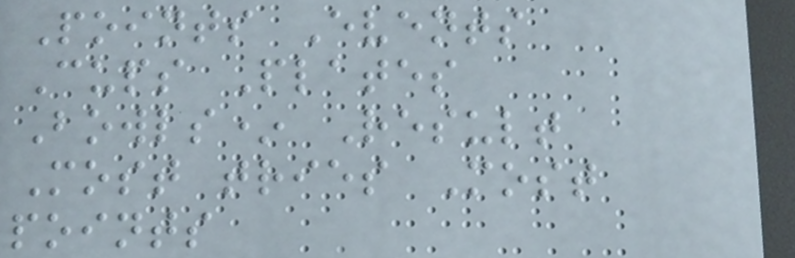Points Events
Cups Plates
Bowls* Result
Most tries Most
points
